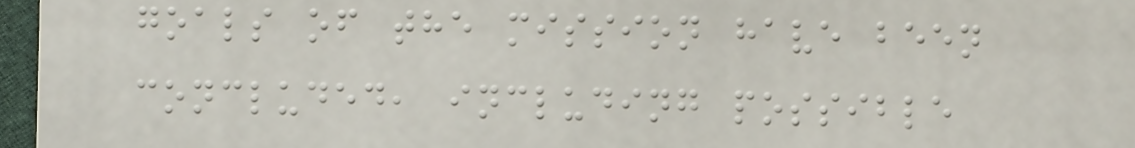goals of the mission have been
concluded, including possible
